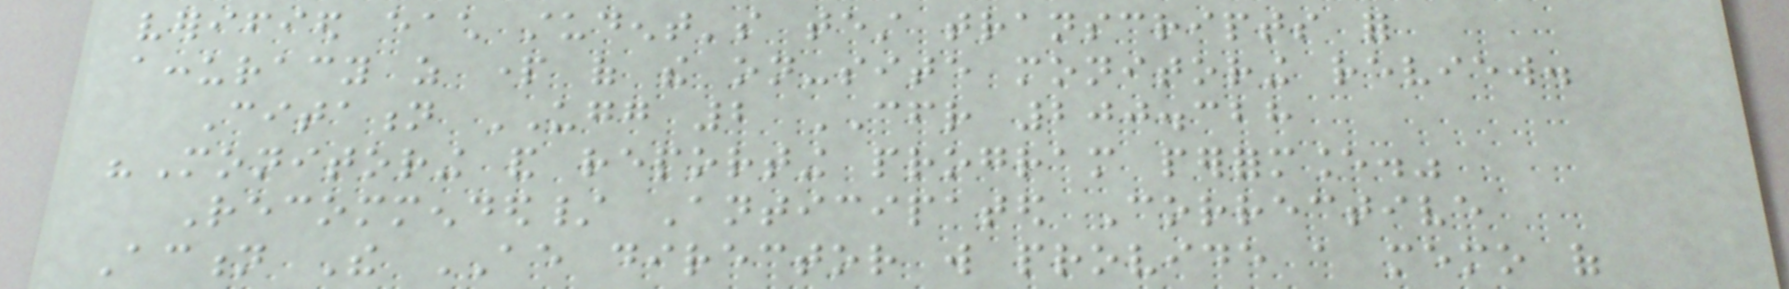verified each student's test transcripts for
accuracy as part of the on-site monitoring review.
Citation UGG 2 CFR 200.328
"Monitoring and reporting program performance."
Recommended/ Anticipated Corrective
Action The AE director will provide a memo of
